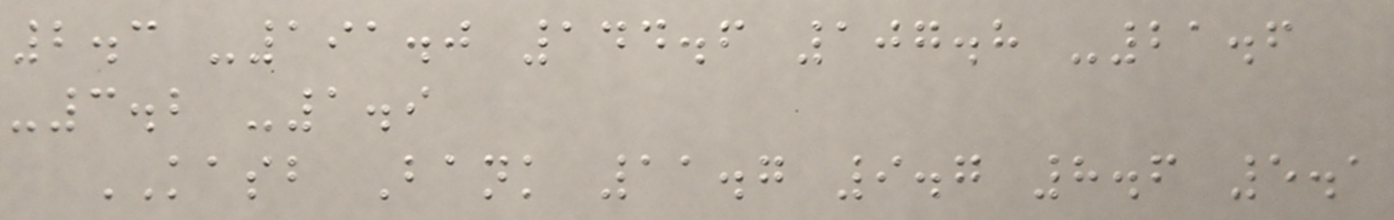2.3 -191.0 144.6 107.8 -21.6
-3.2 -1.9
KASB Bank 11.7 9.7 8.6 5.1
